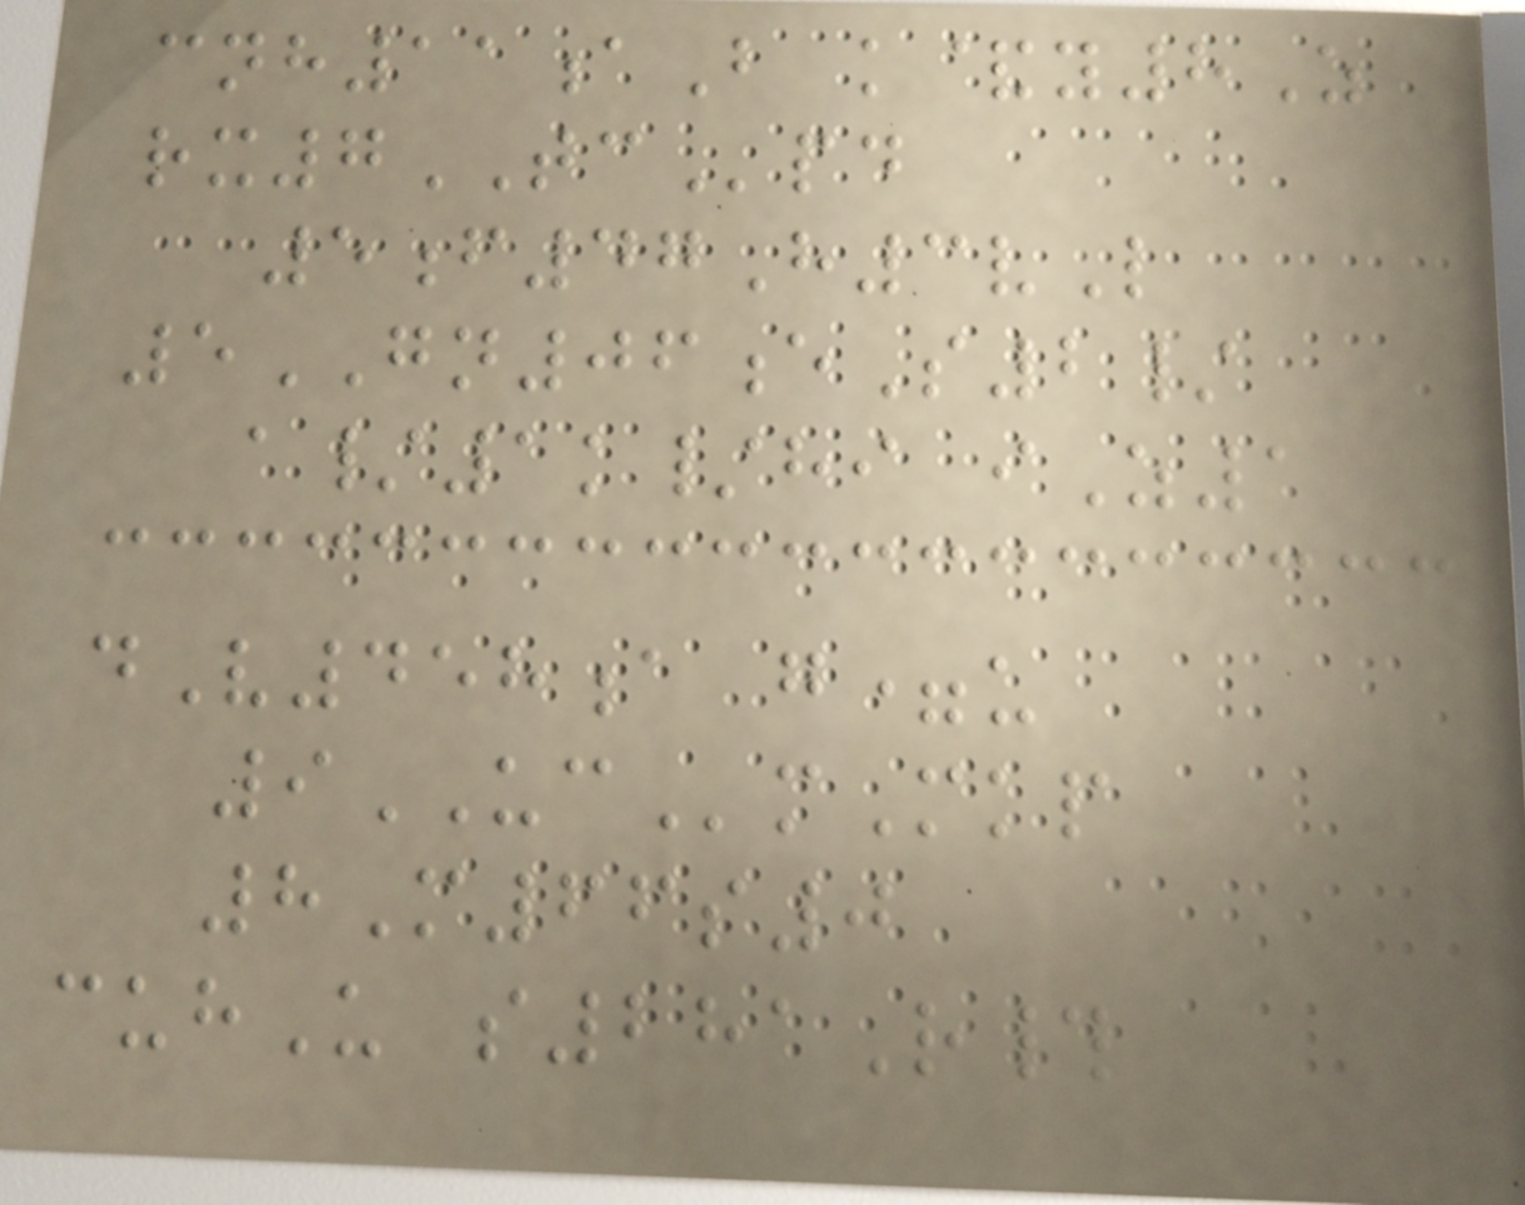cnh11aB k&y8Z
rx7TCpd
5f47H3vL
5GN06eS2/
a/1k/hi iZ1
dV458a g=u
9UCmMkp
8M66s0
cuhU s281R#
